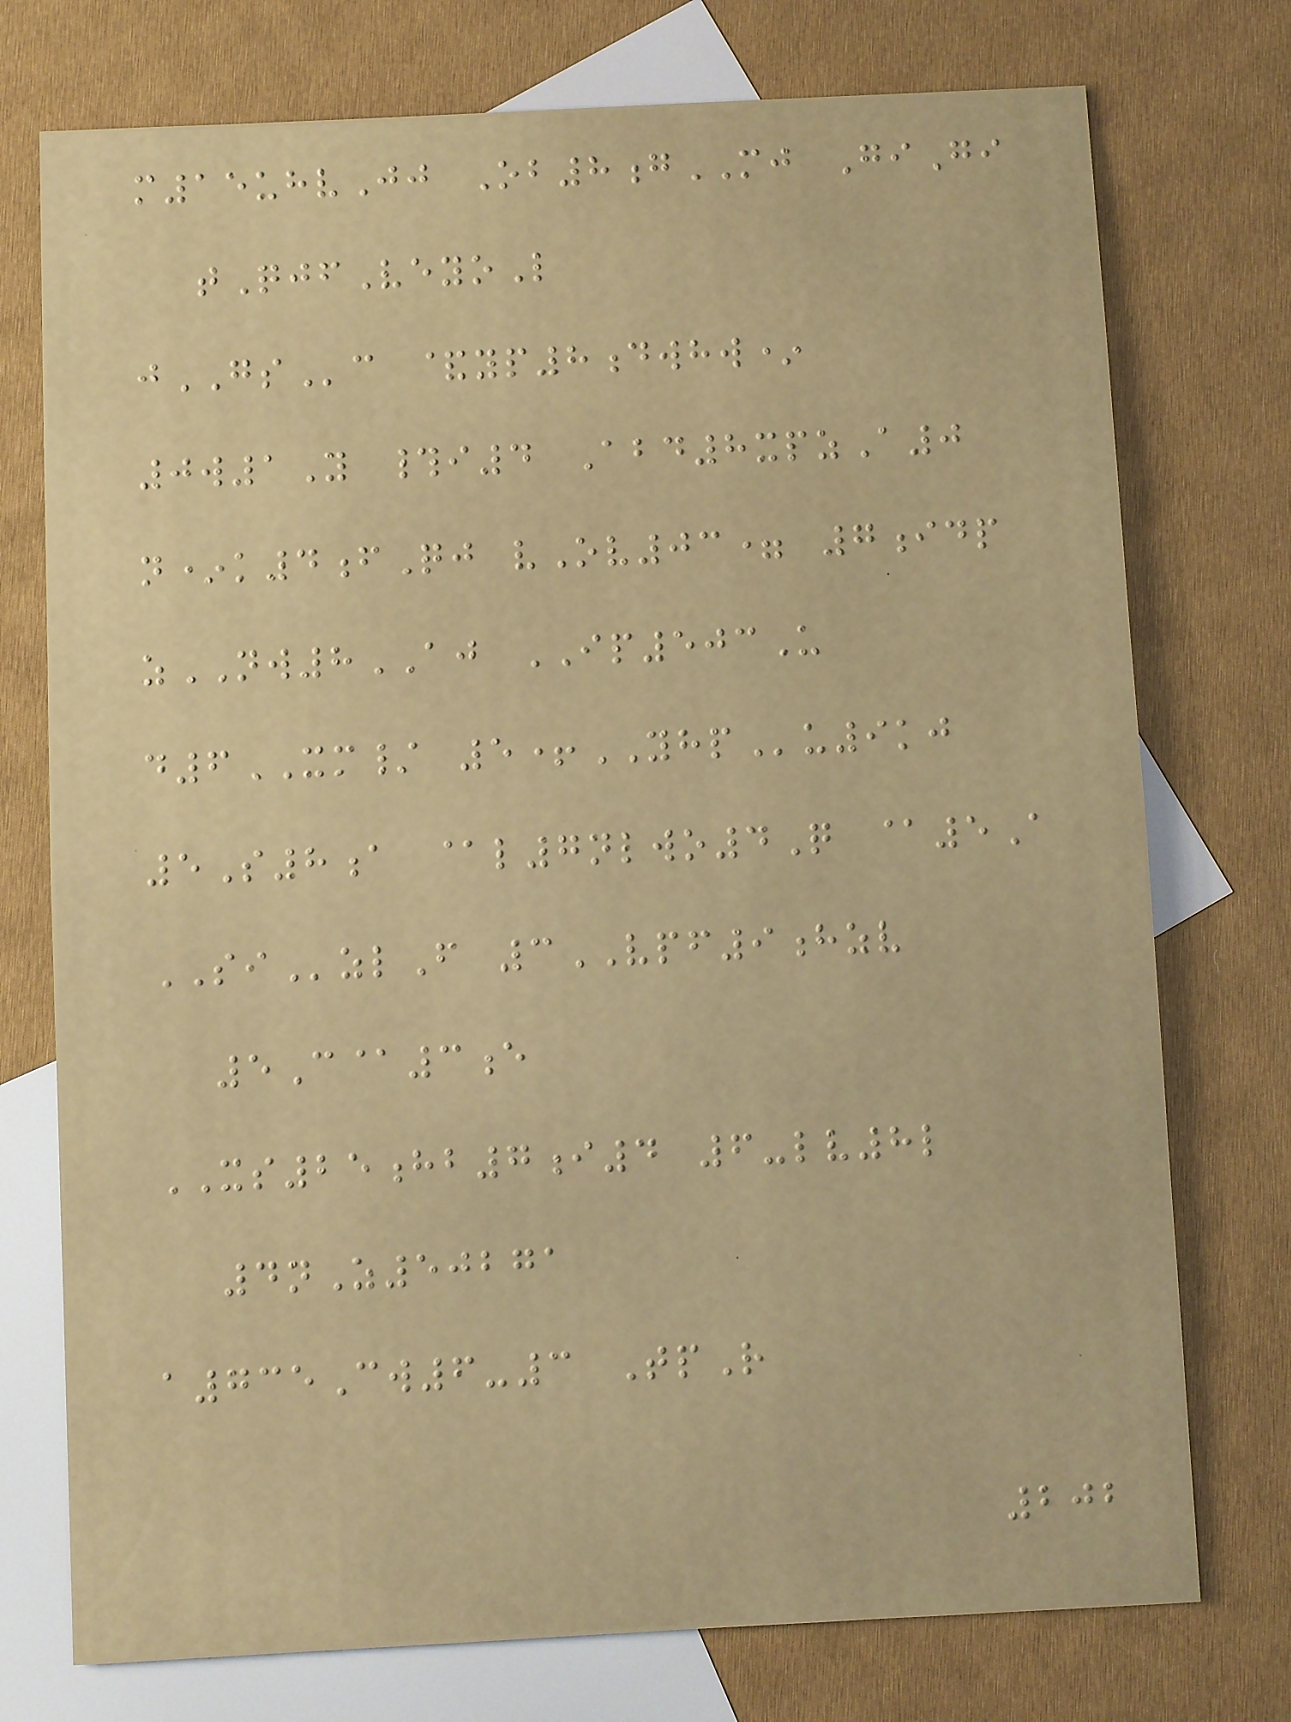m15uhvJj Ob8gMJ GiGi
tQjfVeyoL
jGSc &yp8dwhw*
0w1Y #i4 Abd8xpzA0
n*k4fQj vOv03= 7idp
zNW8AJ IP503U
d6XM/ 5+YHPu9kj
5S8a @l7nlwo4Q @5A
SIzlF 3VPF9hzv
5C@3e
XS25hb7i4 6-lv8l
4nZ50271
a735Cw6-3 TpR
202
